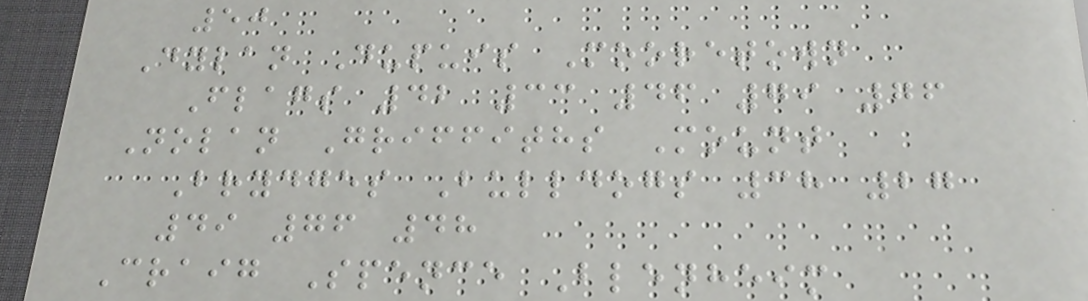50
Dylan Dupuis Mooretown
Flags 42 33 46 79 76
Nolan Griffiths Mount
Brydges Bulldogs 38 27
49 76 48
Craig Spence Blenheim
